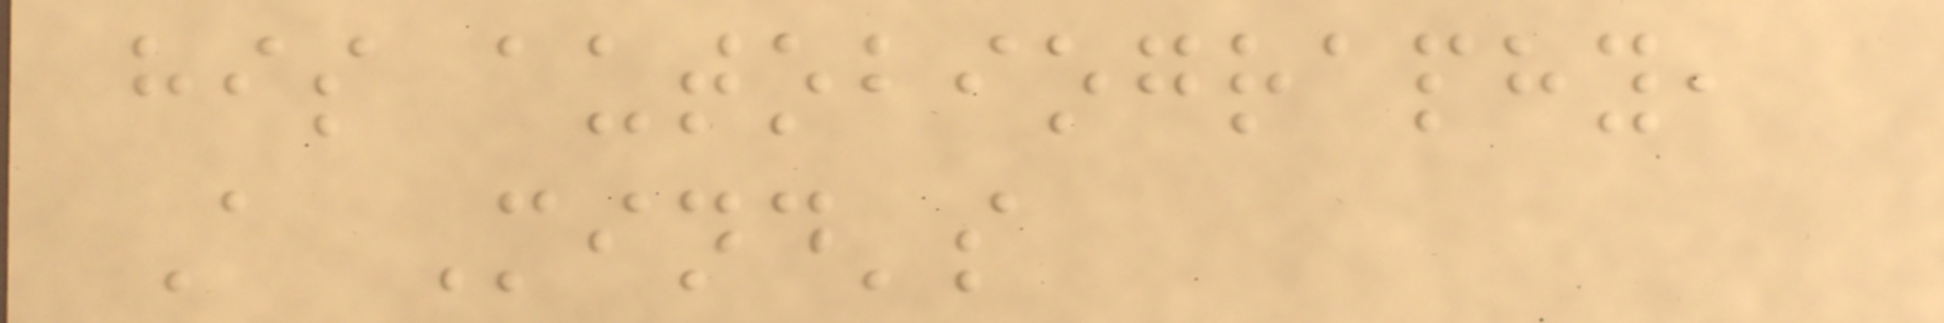his autobiography,
A Mind's
